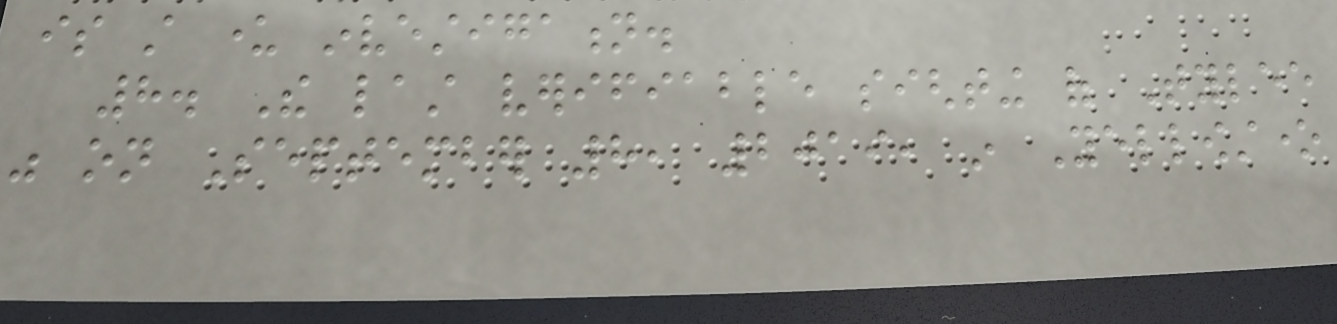is still under investigation.
8. The last verifiable sighting of Tylee
was on September 8, 2019, in Yellowstone
